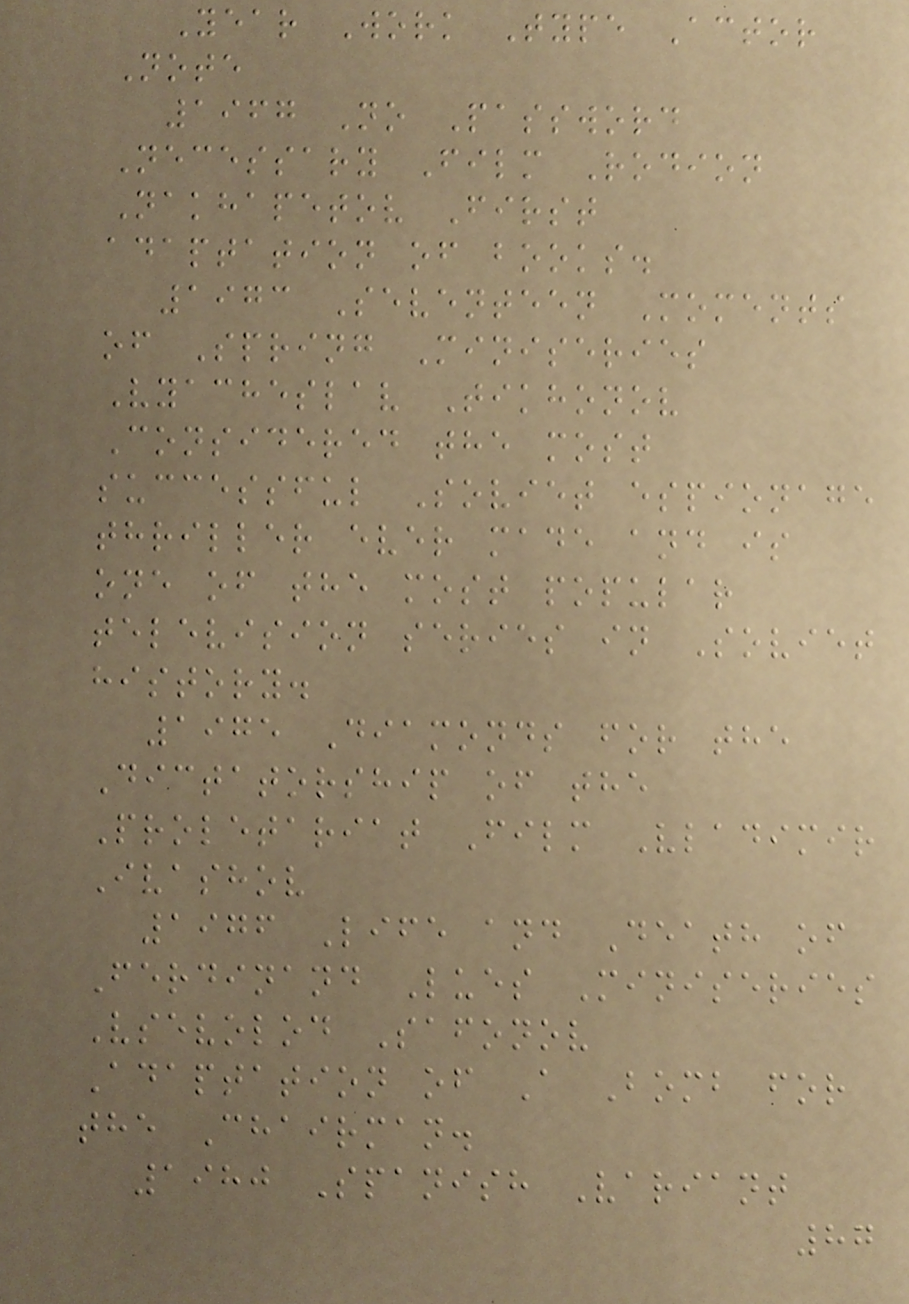Year Work Type Actor
Note
1967 No Password
Necessary Film Rodion
Nakhapetov First
adaptation of books.
1973 Seventeen Moments
of Spring Miniseries
Vyacheslav Tikhonov
Considered the most
successful Soviet espionage
thriller ever made and is
one of the most popular
television series in Soviet
history.
1975 Diamonds for the
Dictatorship of the
Proletariat Film Vladimir
Ivashov
1976 Life and Death of
Ferdinand Lues Miniseries
Vsevolod Safonov
Adaptation of A Bomb for
the Chairman.
1980 Spanish Variant
87
